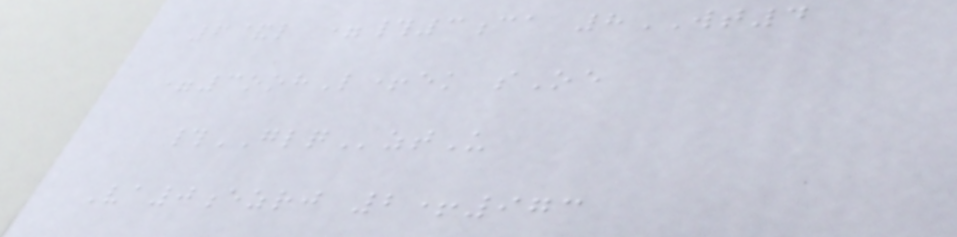6&l =#3ca 8WT4
=3oohL+ek sOe
#GLQztU
Va0ezrj 2+973
